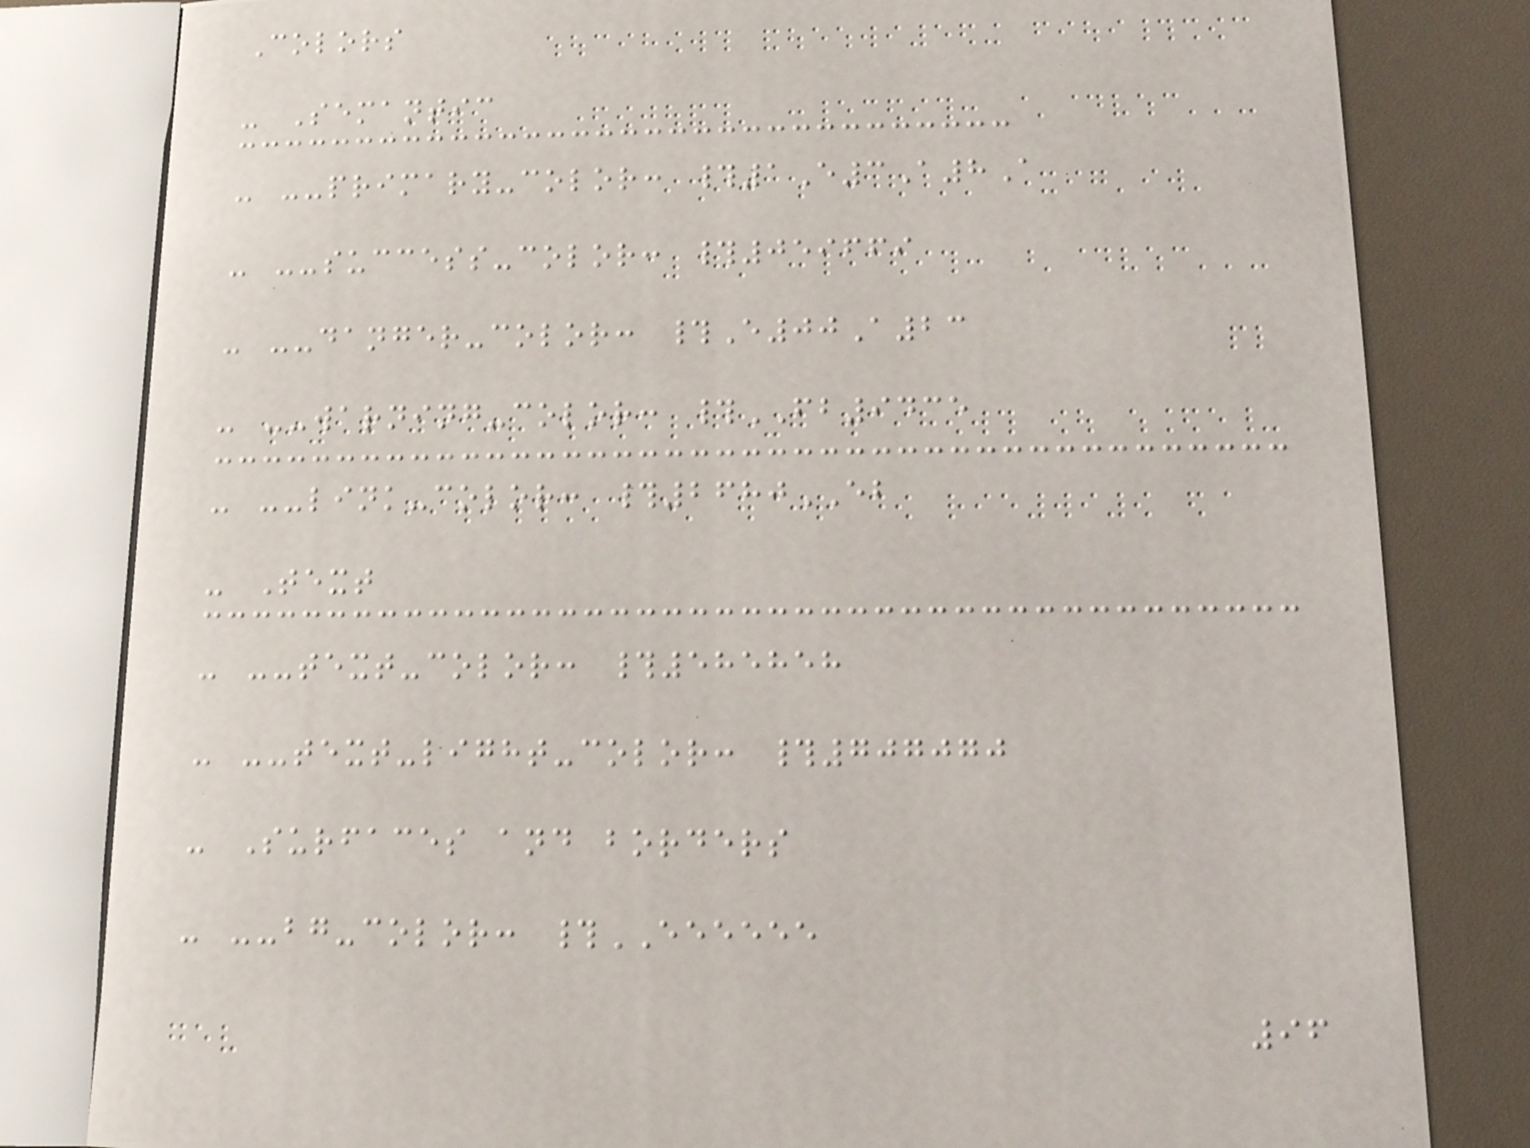Colors
- Semantic
- --primary-color: #1E3A8A
- --success-color: #059669
- --danger-color: #E00A23
- --warning-color: #FB9435
- --link-color: #2680EB
- Text
- --text-color: #585858
- --text-light-color: #707070
- Surfaces and borders
- --bg-color: #EEEEEE
96
